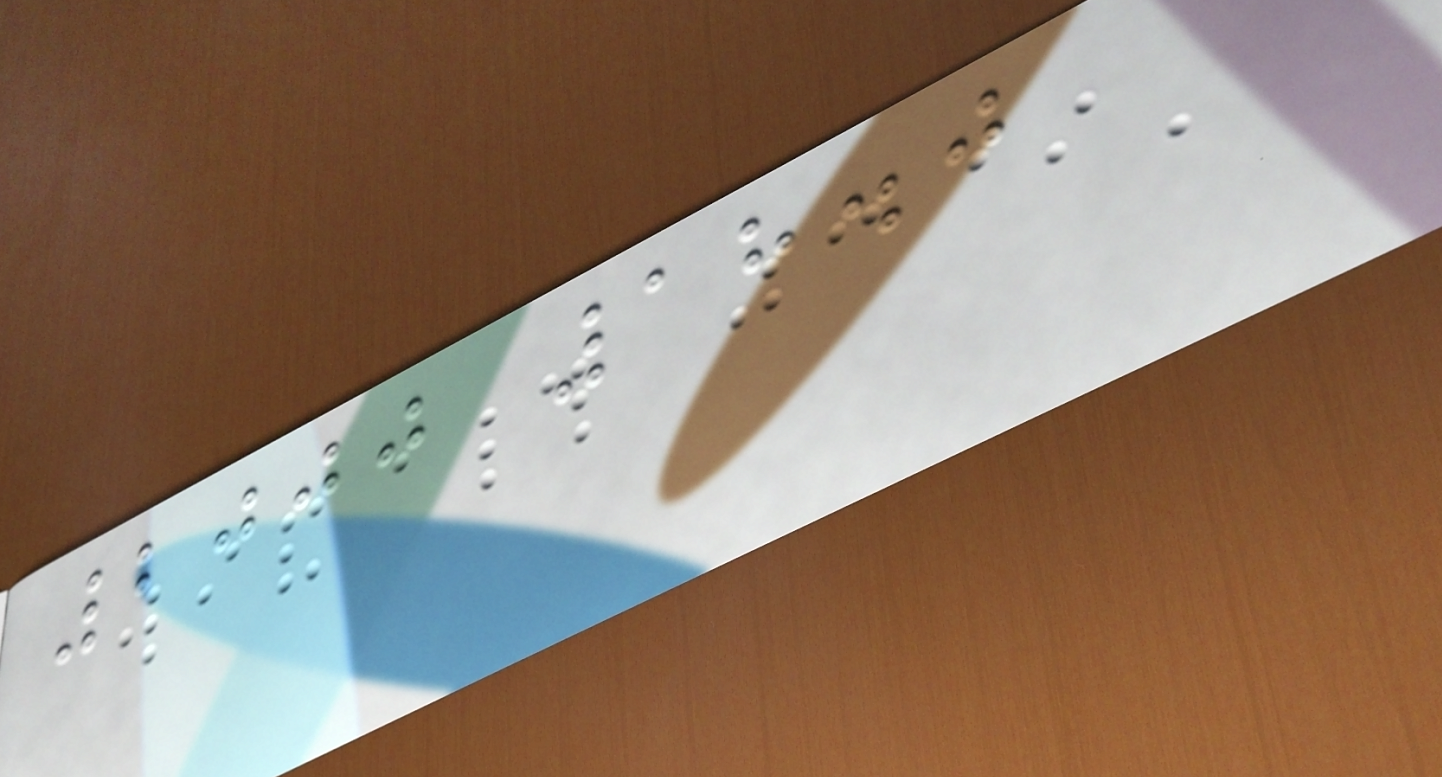2000 18.0
